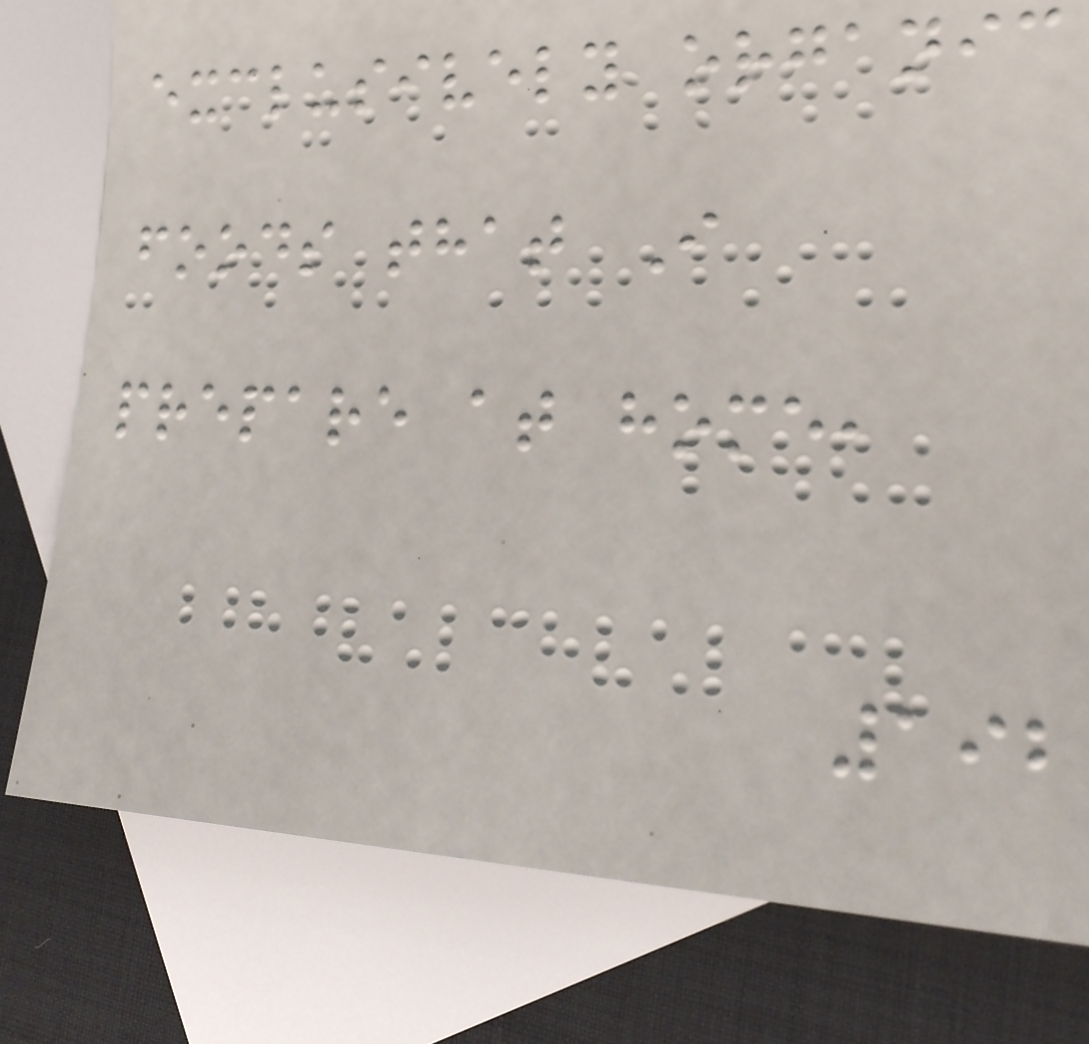exclusively organic
foods that I
prepare at home,
192
